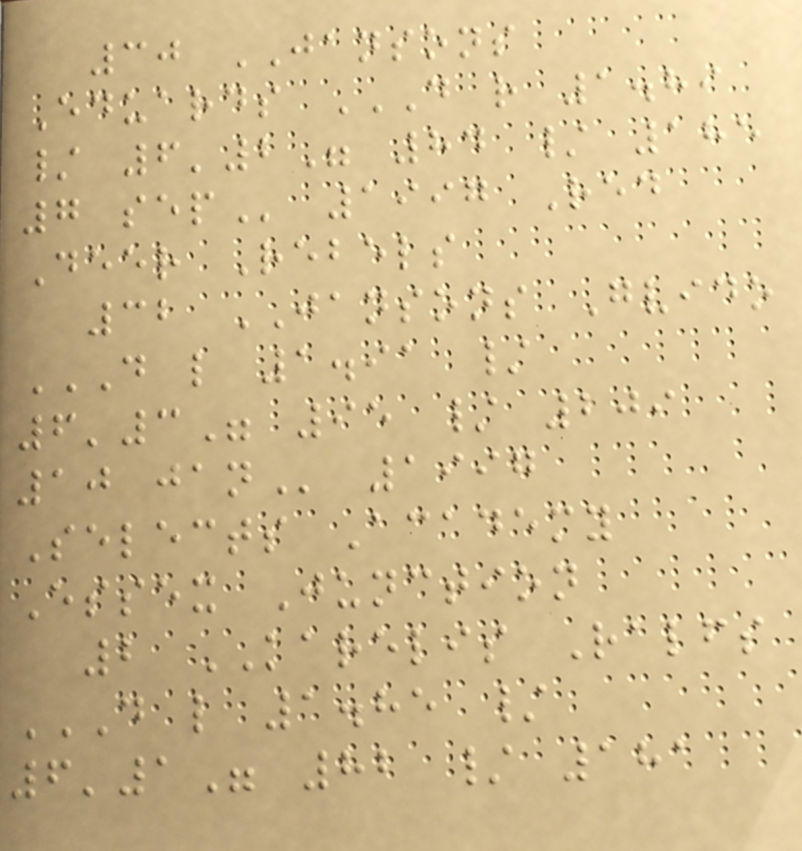30 JANSONS
Eduards D R 1.89
/ 6'2" 84 / 185
7 SEP 1997 Red
Deer Rebels
32 JANSONS Gvido
D L 1.91 /
6'3" 95 / 209
10 JAN 1997
Selects Academy
Essex Junction
2 KARELIS Ralfs
D L 1.85 /
6'1" 82 / 181
